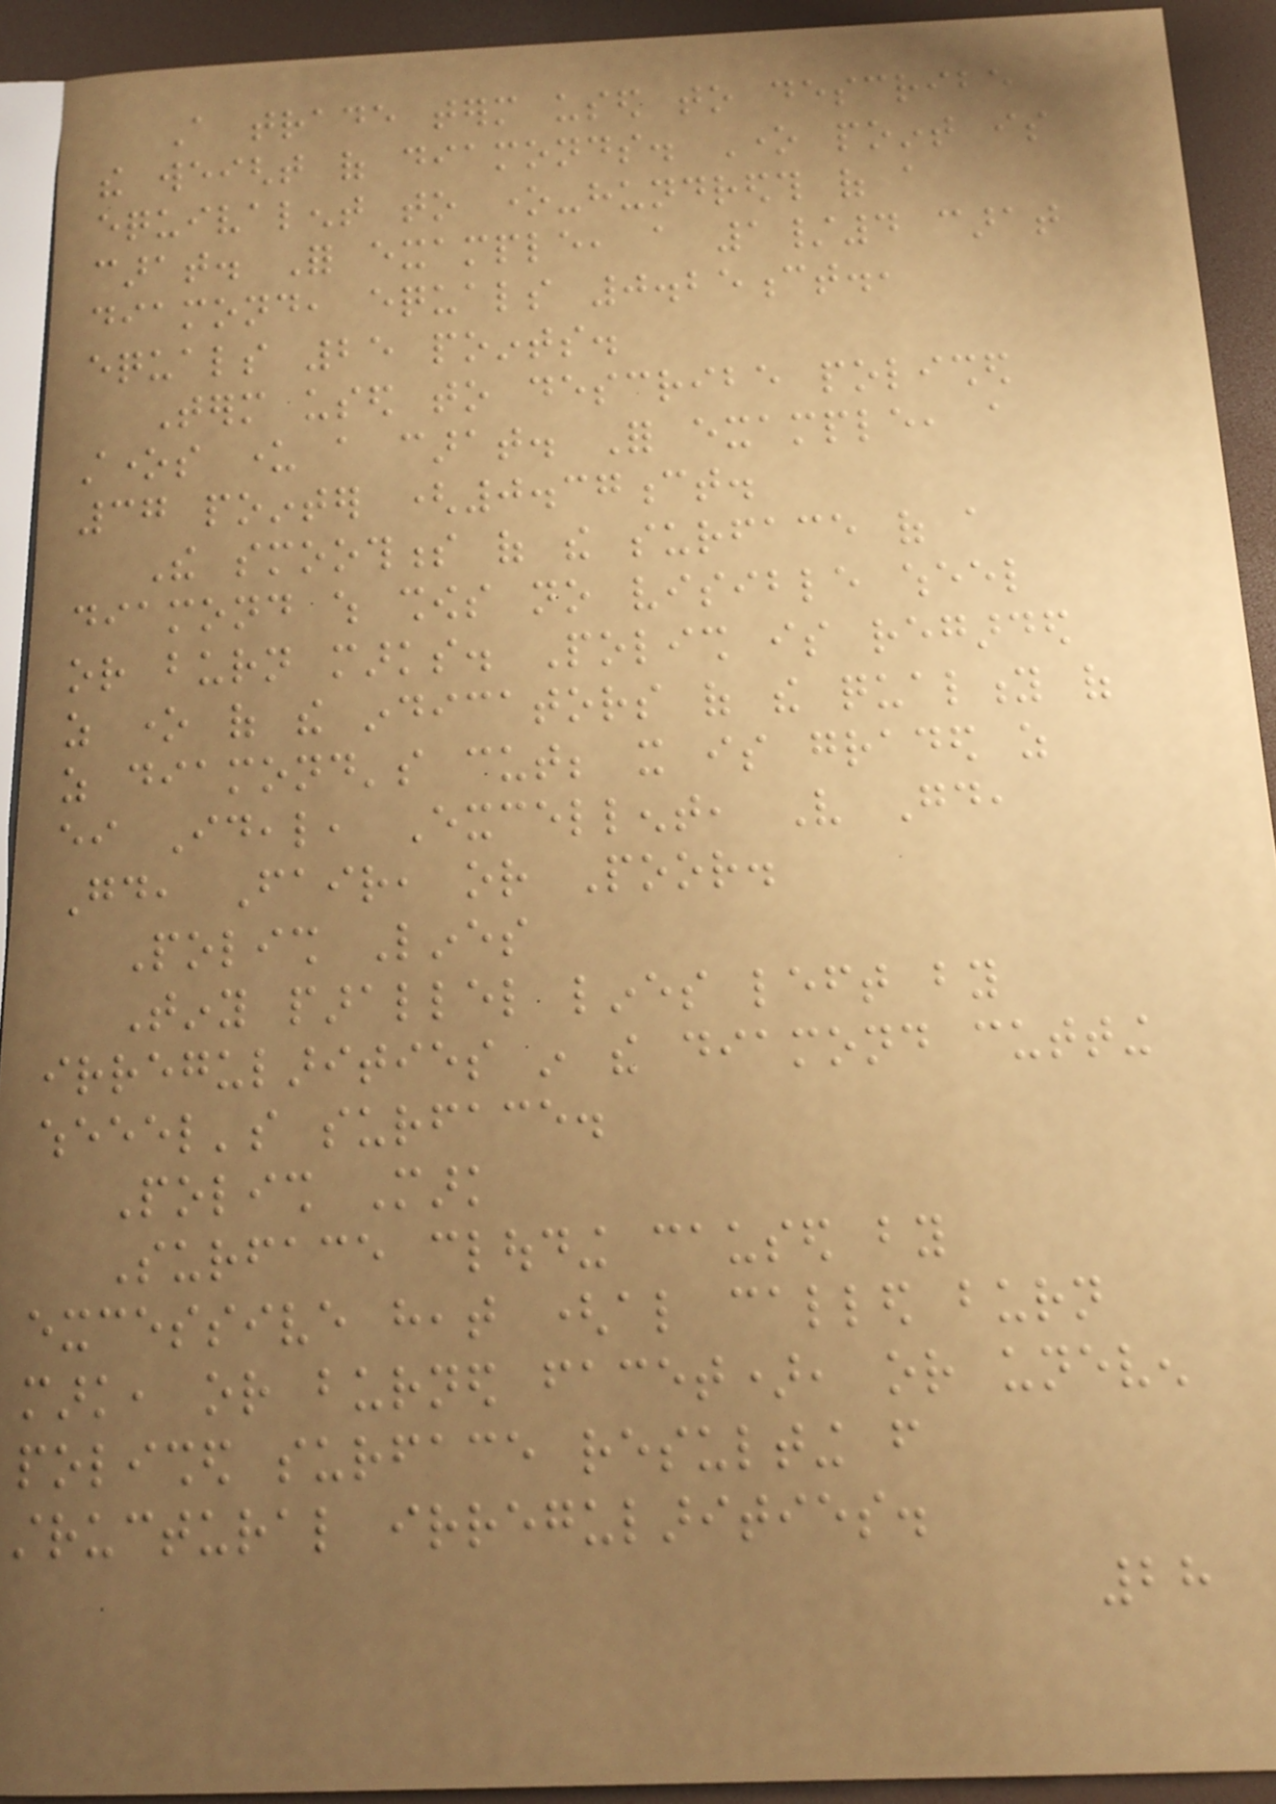A trade term used to describe
the weight of diamonds. One point is
equivalent to one-hundredth of a
carat. For example, a 1/4 carat
diamond, equals 0.25ct.,
equals 25 points.
Term used to describe polished
stones under a carat. For example, a
37 pointer (0.37ct.
The smoothness of the surface of a
diamond which shows no visible wheel
or burn marks. Polish is regarded
as one of the indicators of the quality of
as diamond's cut; it is graded as
either Ideal, Excellent, Very Good,
Good, Fair, or Poor.
Polish Lines
Tiny parallel lines left by
irregularities in the diamond cutting
wheeel's surface.
Polish Mark
Surface clouding caused by
excessive heat (also called burn
mark, or burned facet), or uneven
polished surface resulting from
structural irregularities.
28
